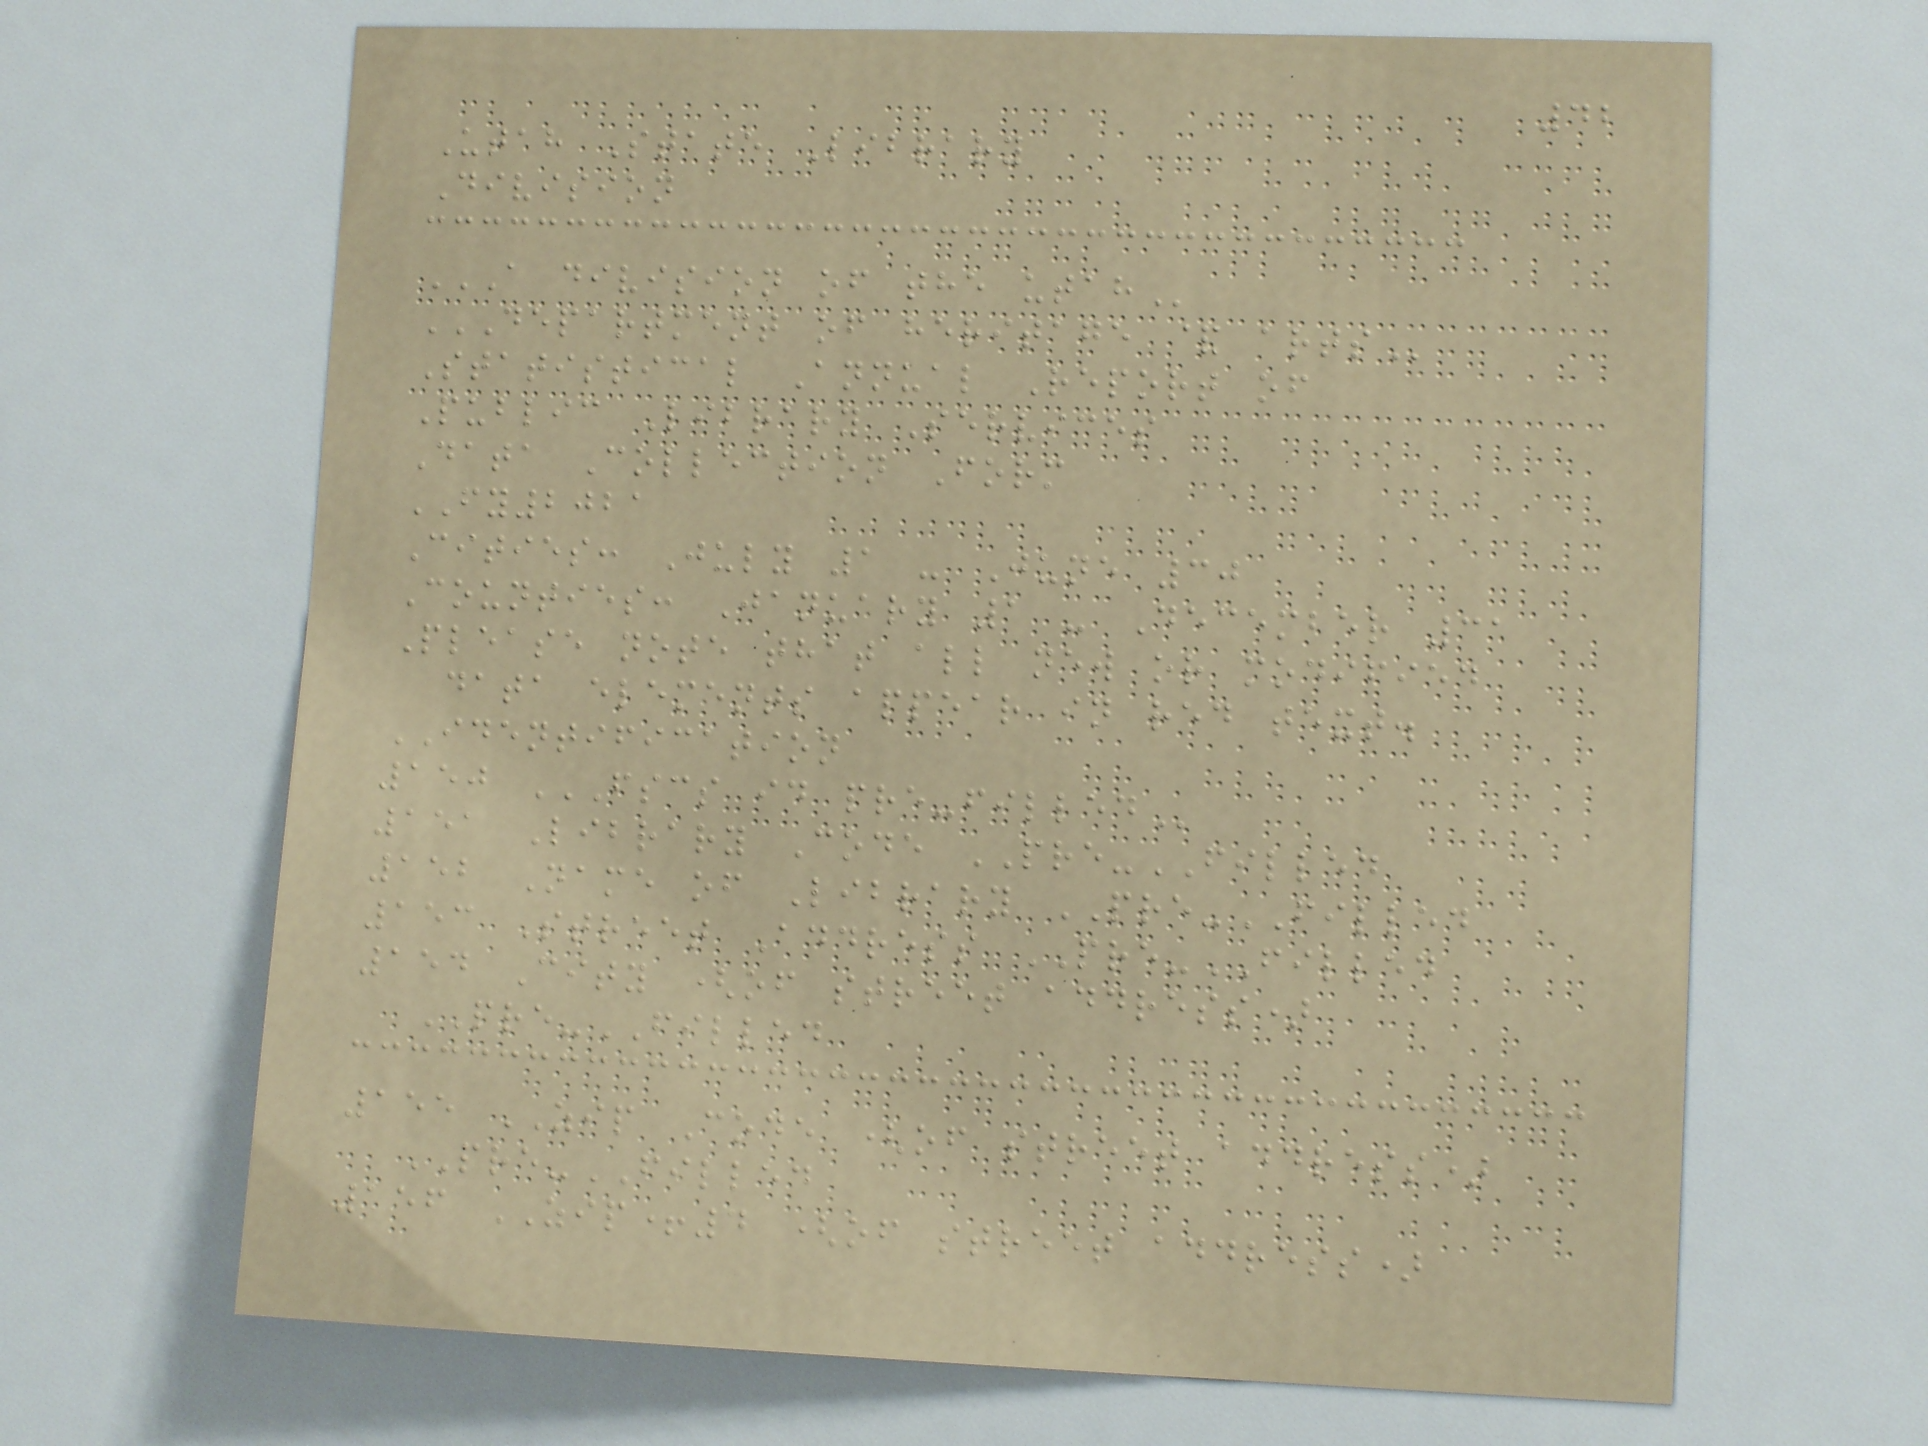42
Utah State Library
Division
A DIVISION OF THE UTAH
DEPARTMENT OF HERITAGE & ARTS
Statistical Annual Report of
Public Library Services
Data Collection Form
FY2021
Cities: July 1 - June 30
Counties: January 1 - December 31
Please note that all new or modified
data elements appear in red text.
IDENTIFICATION
150 FSCS ID PRE-FILLED
151 Library Code PRE-FILLED
152 Name of Library PRE-FILLED
153 Street Address PRE-FILLED
154 City (of street address)
PRE-FILLED
155 ZIP Code (of street address)
PRE-FILLED
156 ZIP+4 (of street address)
